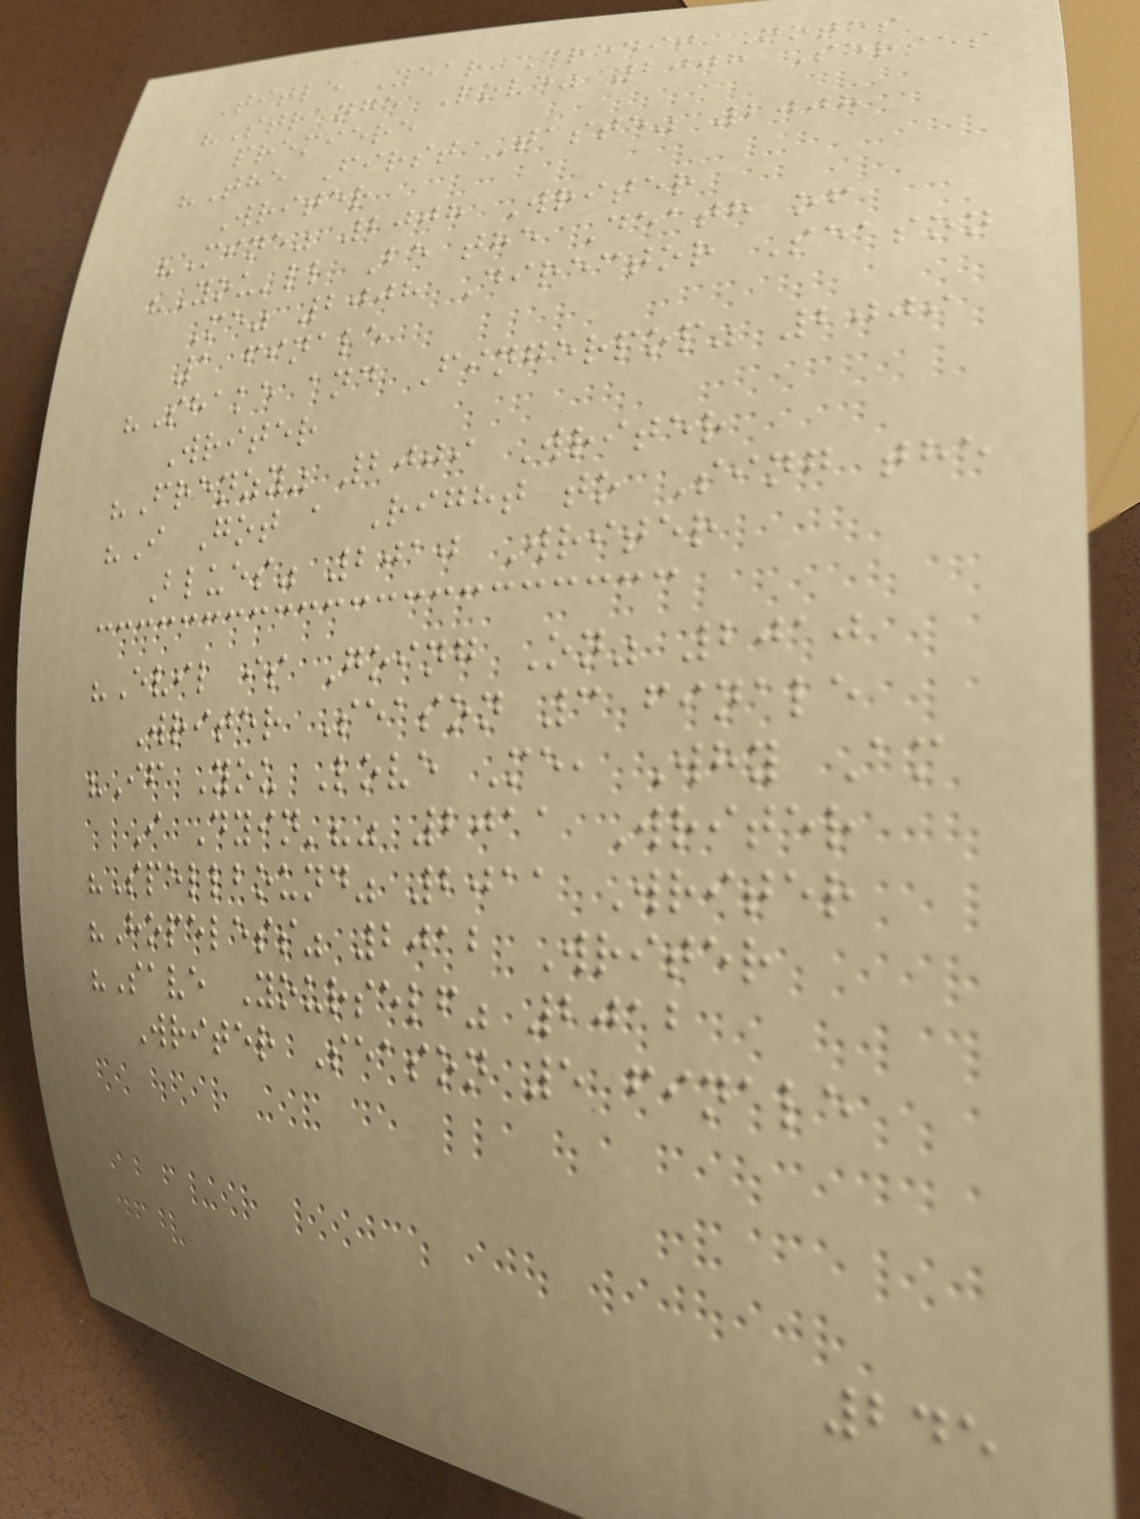Title Year Credit Notes
"Strange Love" 2008 Series
premiere
"The First Taste" 2008
Writer
"Mine" 2008 Writer
"You'll Be the Death of
Me" 2008 Director Season
1 finale
"Shake and Fingerpop" 2009
Writer
"Frenzy" 2009 Writer
"I Got a Right to Sing the
Blues" 2010 Writer
"Evil is Going On" 2010
Writer Season 3 finale
"If You Love Me, Why Am
I Dyin'?" 2011 Writer
"Spellbound" 2011 Writer
"Hopeless" 2012 Writer
"Save Yourself" 2012
Writer Season 5 finale
245
